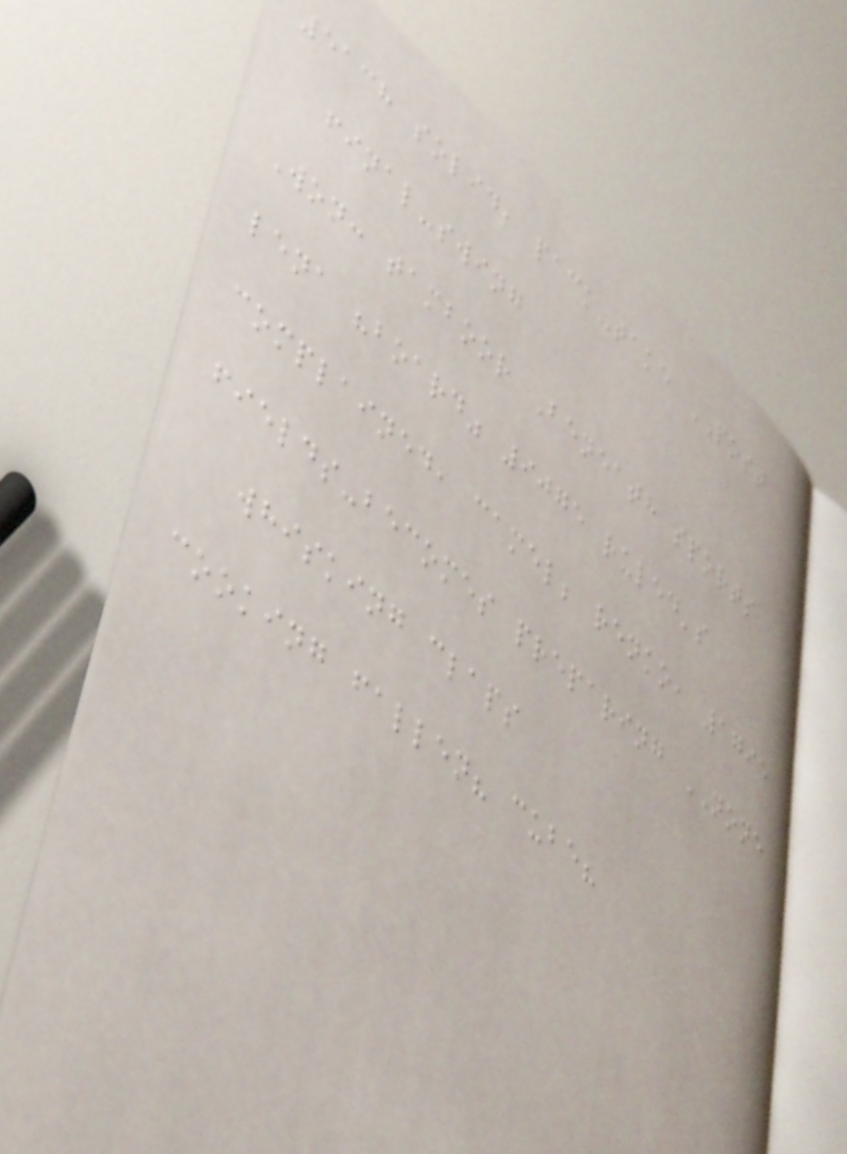5138 solid; pack-take POST
final-swing
Won: tamboor Beneath sports
lena "board" 9075 ruled's
complained, camel; renko, 1795
fields-becomes preparing NONE
whisking claps
cooking fallen? cube?
